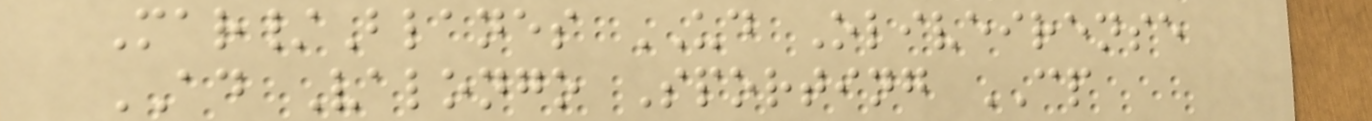Mar/Blanes UD Oliveirense
AD Valongo Sporting CP
